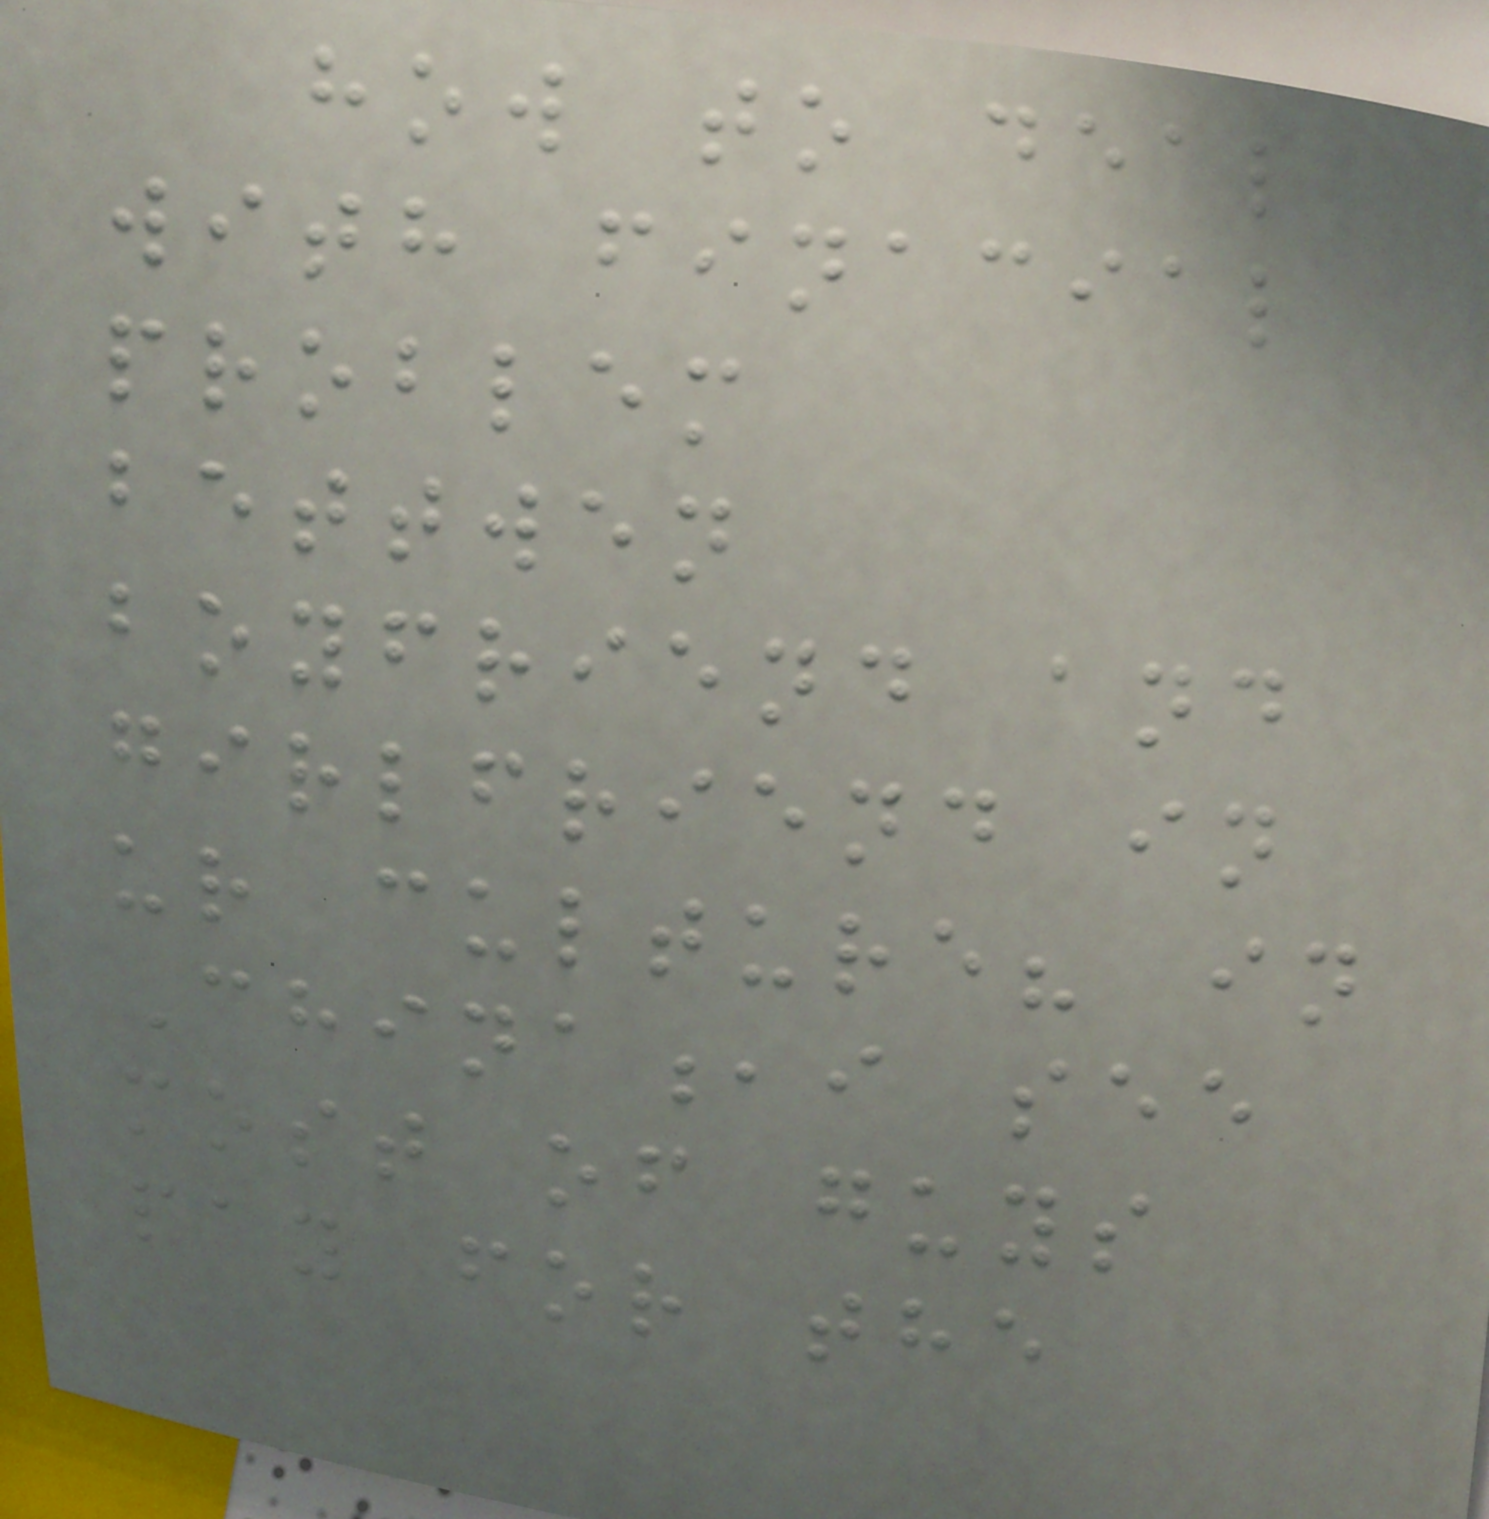how to deal
with finacial
problem
bettwen
boyfriend and
girlfriend in
ur culture? in
China,i see
most of guys
pay for the
